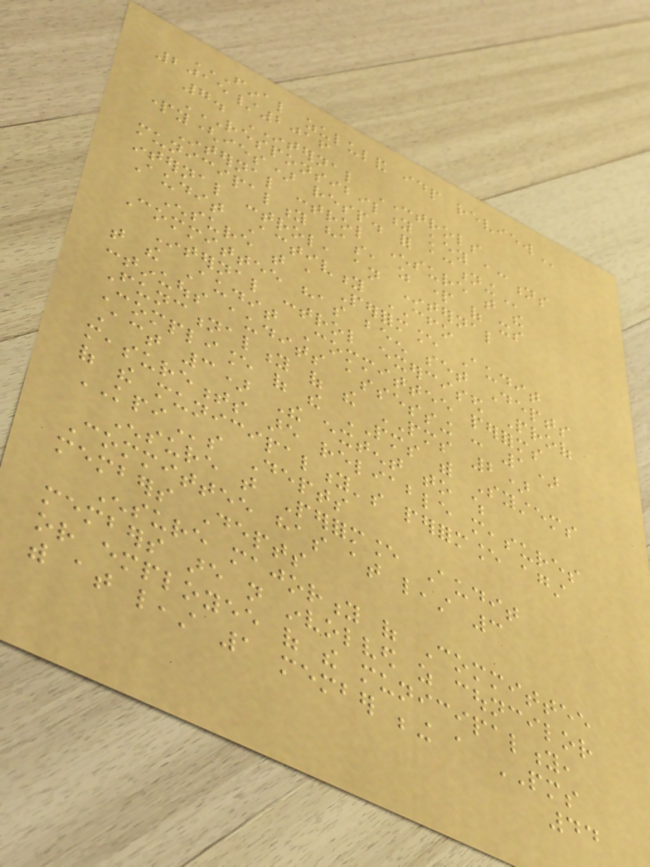FINAL ZULULAND IDP REVIEW
2015/2016
7. INTERNAL CONTROLS
RESPONSIBILITY KEY ACTIONS
PARTY(IES) RESP. FOR ACTIONING
Internal control Ensure that the
municipality has, as part of its
internal control, an Internal
Audit Activity CFO
Ensure that a Performance Audit
Committee has been set Depts
Internal control exercised Proof
that the Audit Committee performs
continuous audits assessing : 1)
Functionality of the PMS 2)
Compliance of the PMS with Systems
Act 3) The extent to which
measurements are reliable measures
of the municipality's performance against
KPIs Depts
Ensure that Performance Audit
Committee has at least 3
members Depts
Ensure majority of Committee
members are not involved as councilor
or employee of the municipality,
with at least 1 member being a PMS
44
